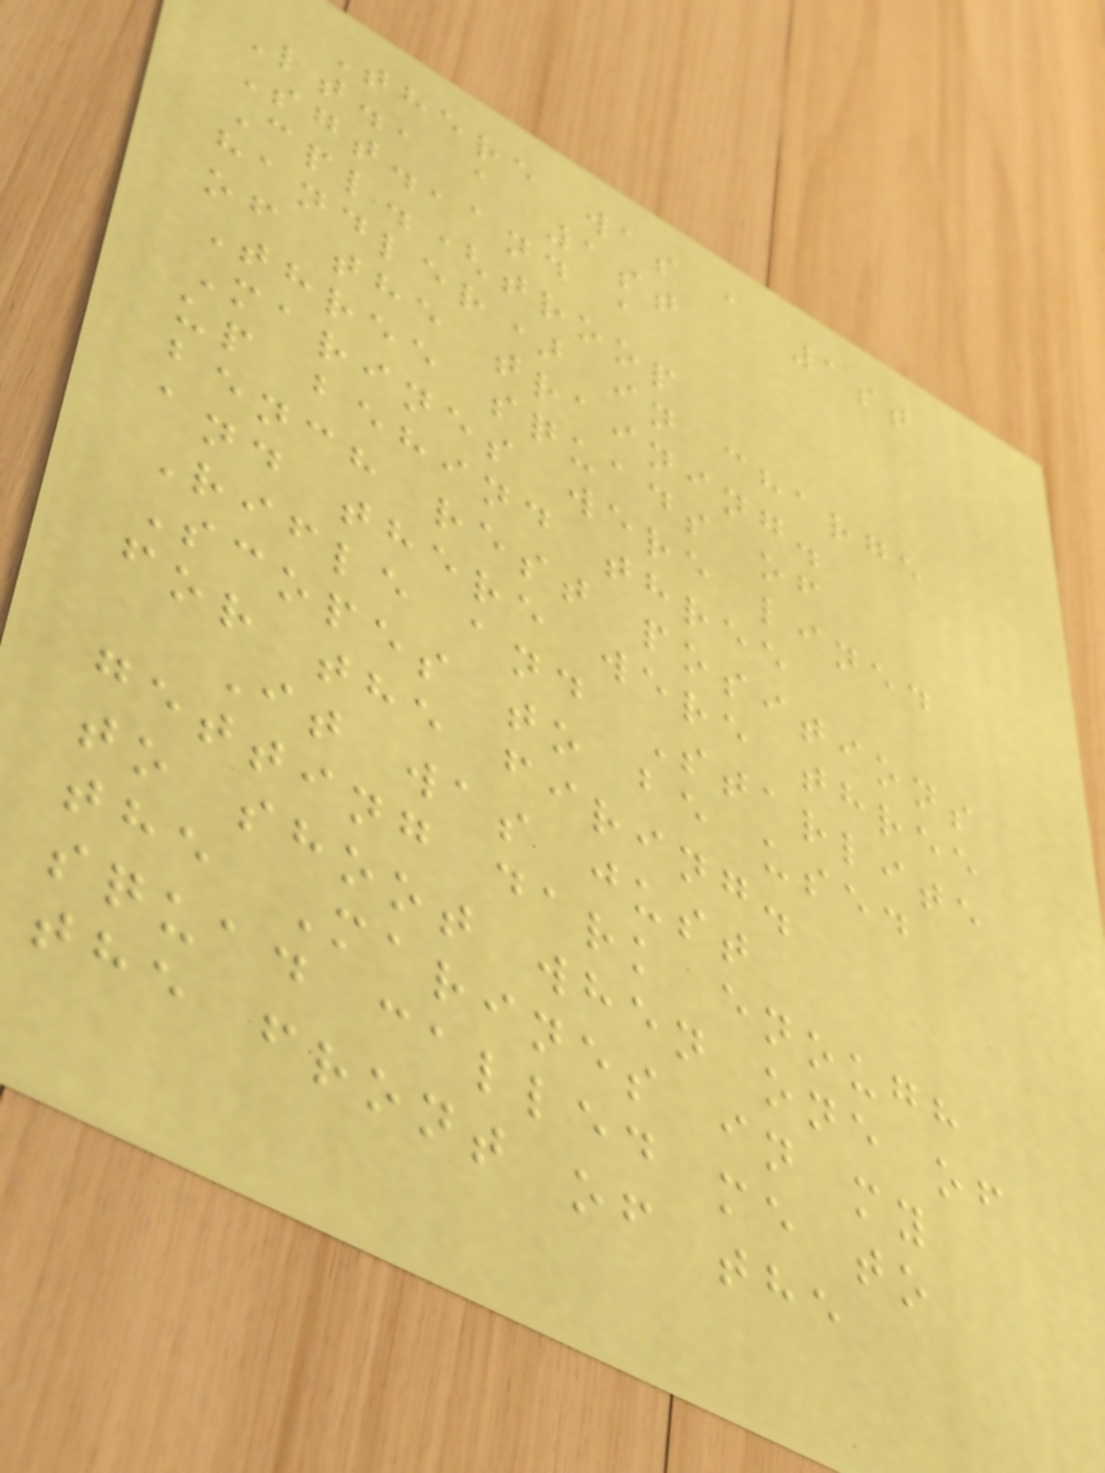There was a 1st
Lt., a 1st
Sgt.,and a
Cpl.(troop
handler) in charge
of the training.
Three squads of
Marines were lined
up behind three
bench rest positions
and there were three
Rifle and Starlite
Scopes to be used
for the firing.
It was just
getting dark enough
to shoot when one of
the Marines in my
squad called me to
the front of the
